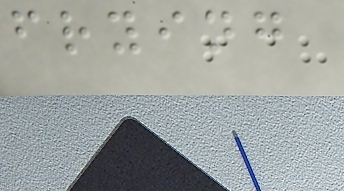frying
